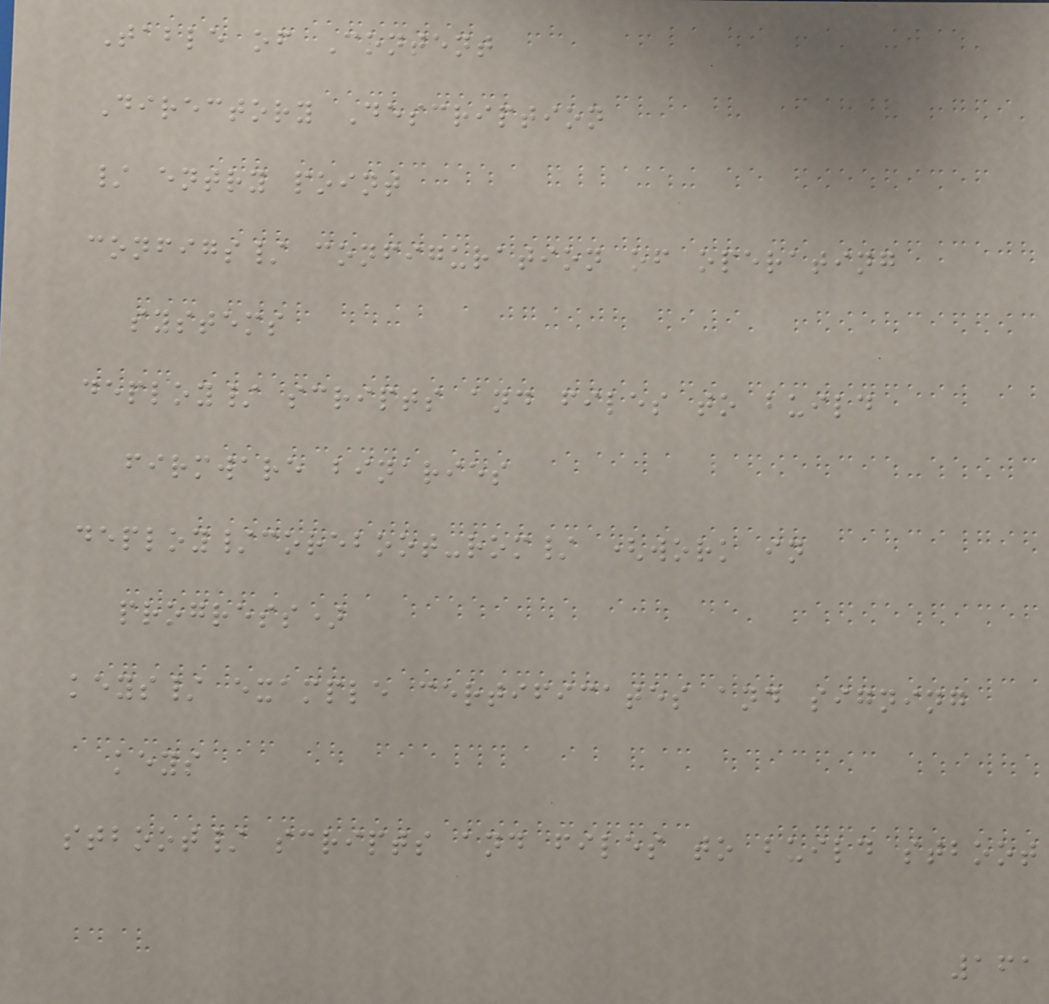Table of Content
Directory Description
/ entry point
configs/ configuration of operating
systems
deploy/ scripts and files to build
firmware binaries
deploy/coreboot-rom/ (work in
progress)
keys/ example certificates and signing
keys
stboot/ scripts and files to build stboot
161
